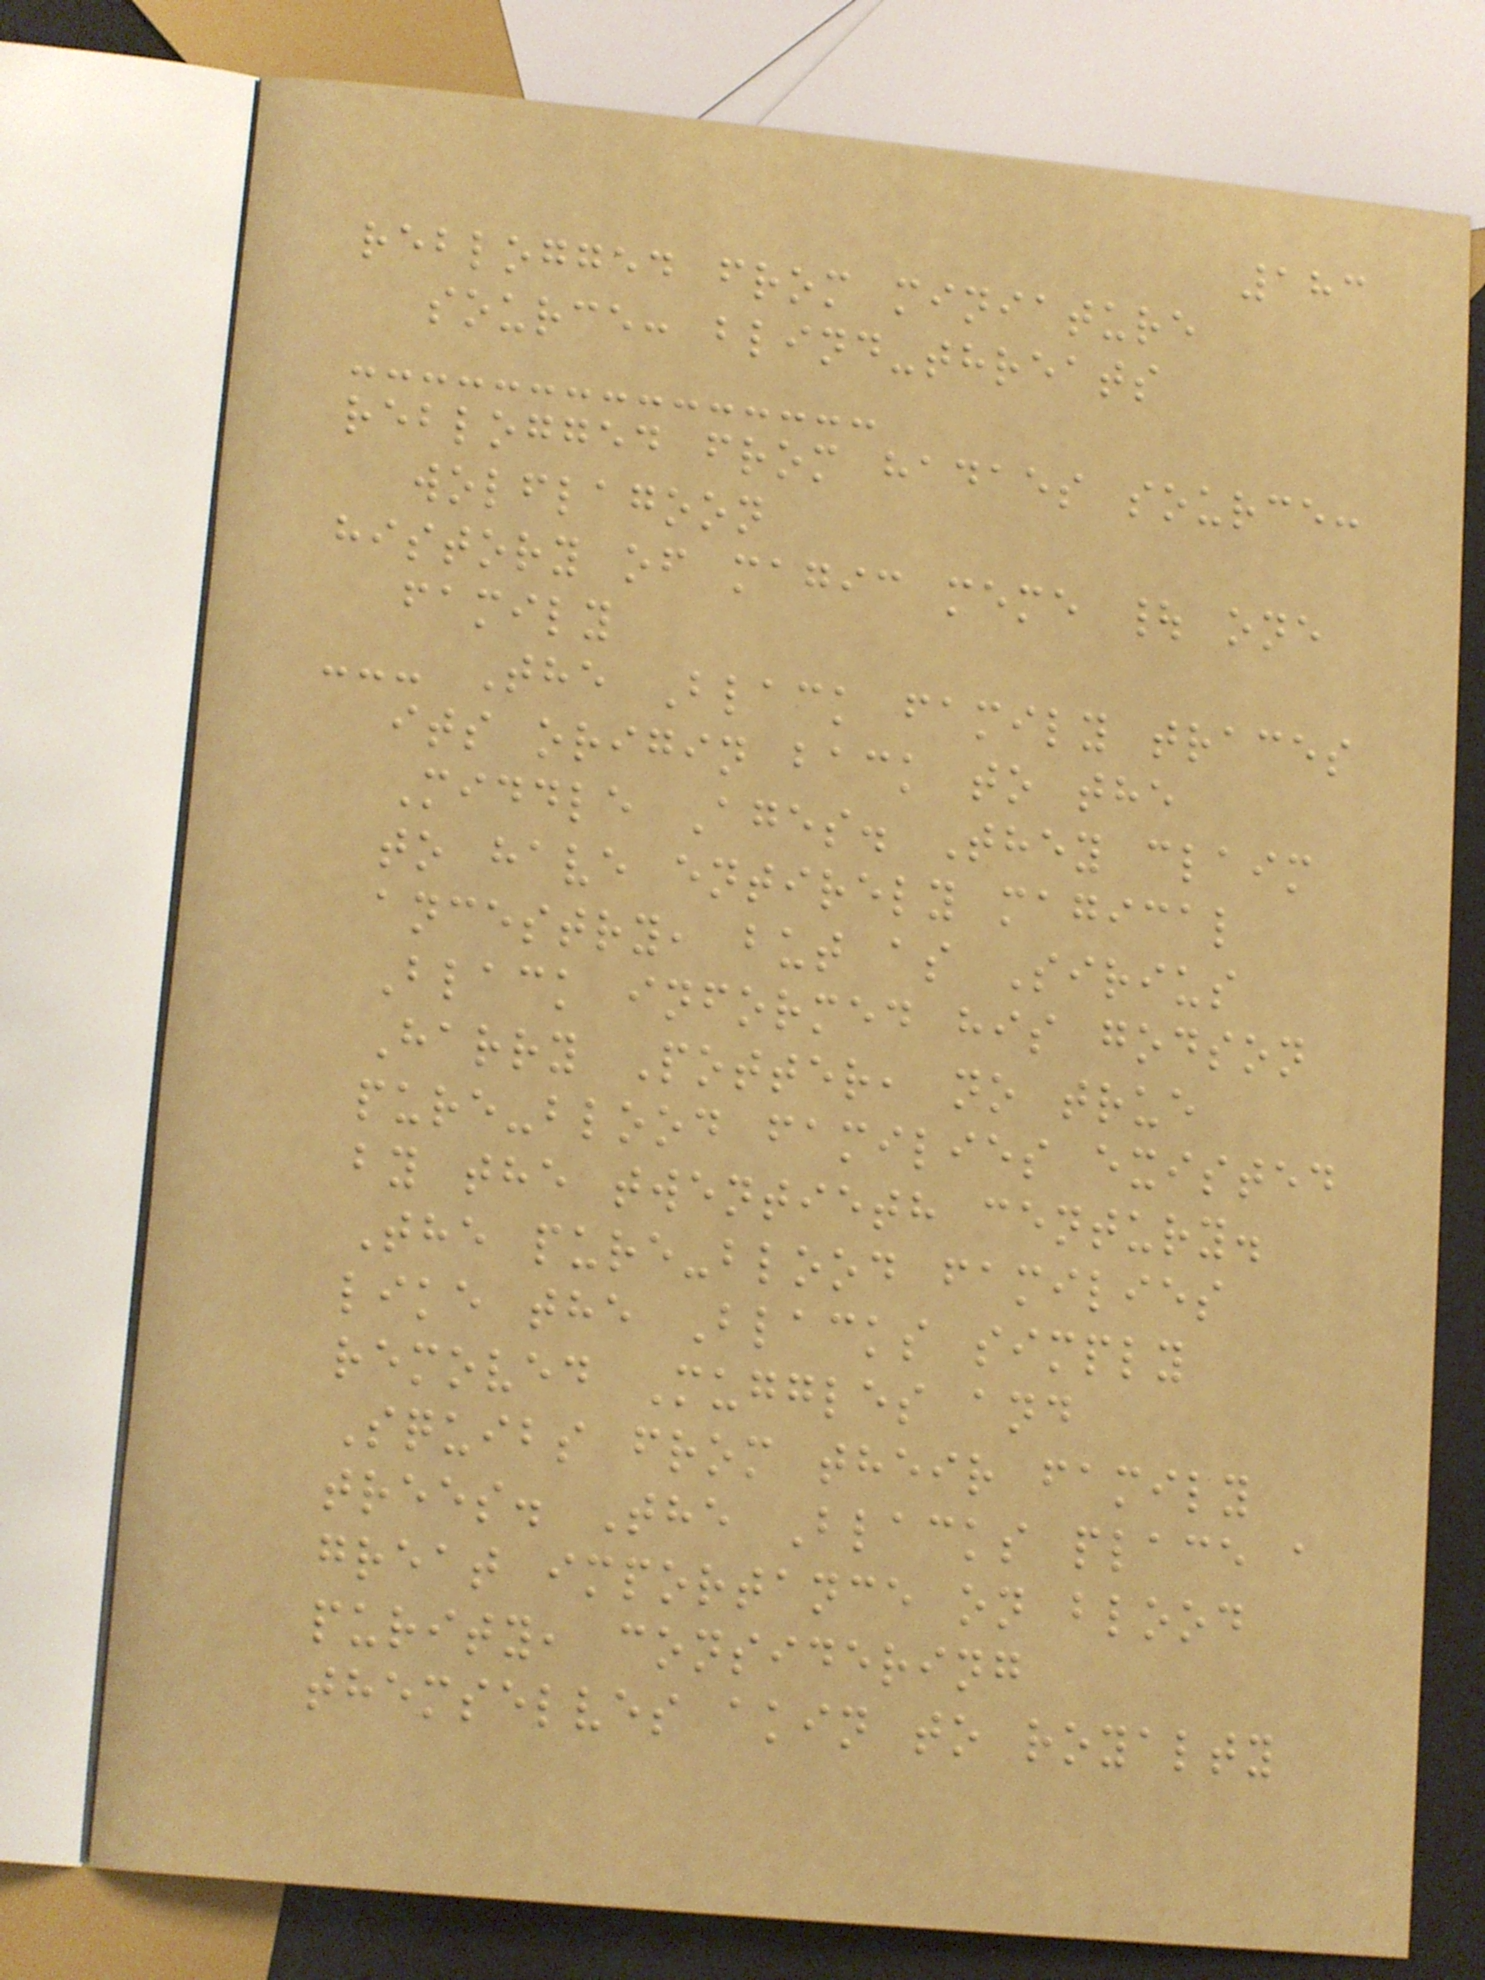183
reblogged from miniature
source: blind-threats
reblogged from hadaes source:
wolflagoon
history of magic meme | one
family
--- The Black family traces
its origin back to the
Middle Ages. They claim
to have entirely magical
ancestry, but as Sirius
Black informed his godson
Harry Potter, no true
pure-blood families existed
by the twentieth century.
The pure-blood families
like the Blacks simply
removed Muggles and
Squibs from their family
trees. The Blacks place a
great importance on blood
purity, considering
themselves akin to royalty
